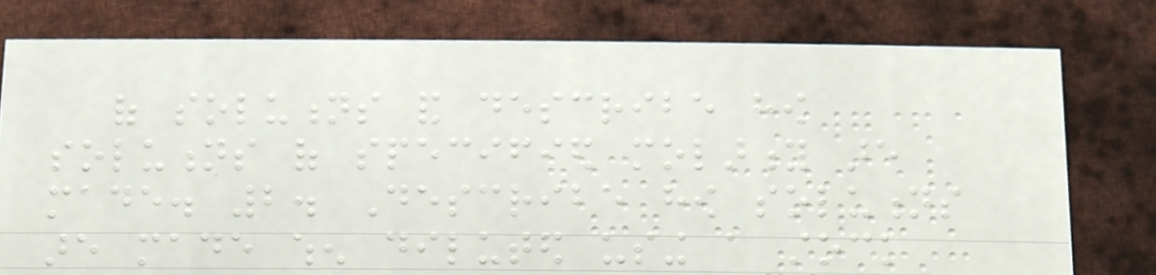of solutions and describe how
solutions of specified molarity are
made. 2. Describe how solutions
are made when diluted using a stock
